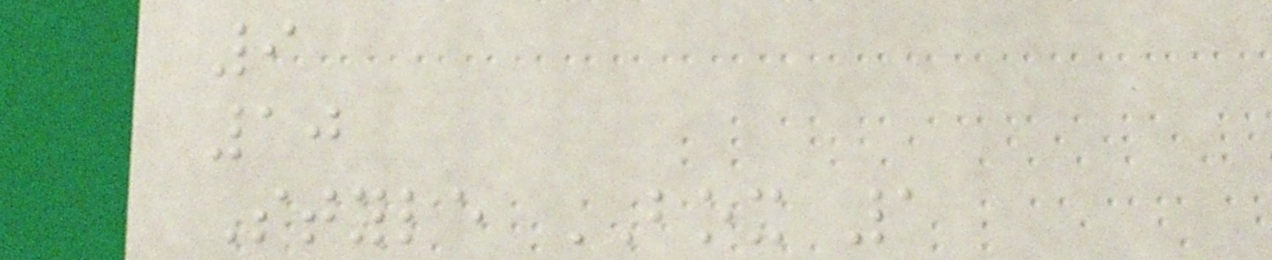9
10
Style BOX 1
